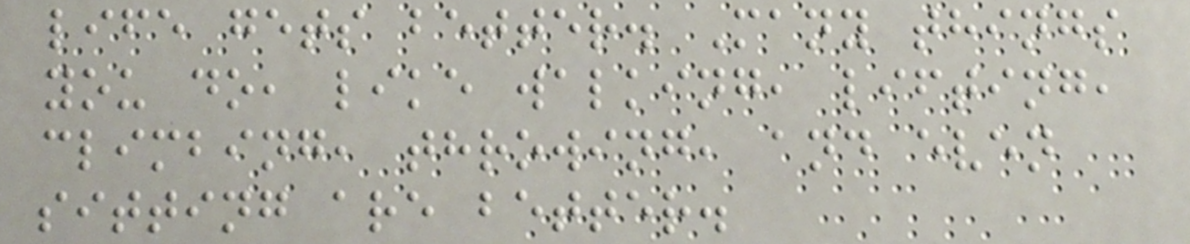life gets better. Many things
you do, like walking, lifting,
climbing, throwing, and even
sitting are better.
